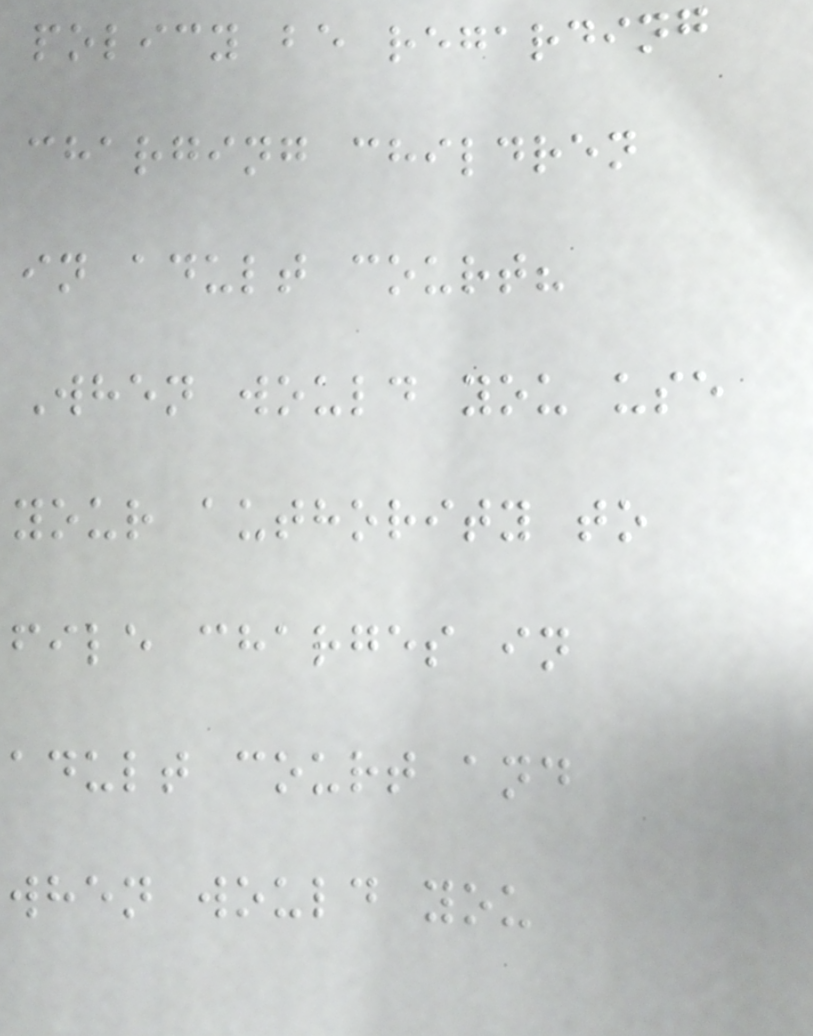policy be regarding
charging children
in adult court?
When would you use
your authority to
file charges in
adult court and
when would you
